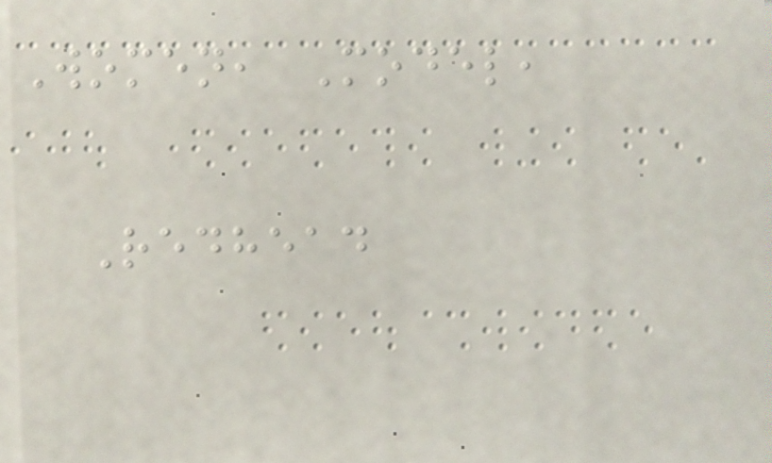Women, Model,
Redhead
